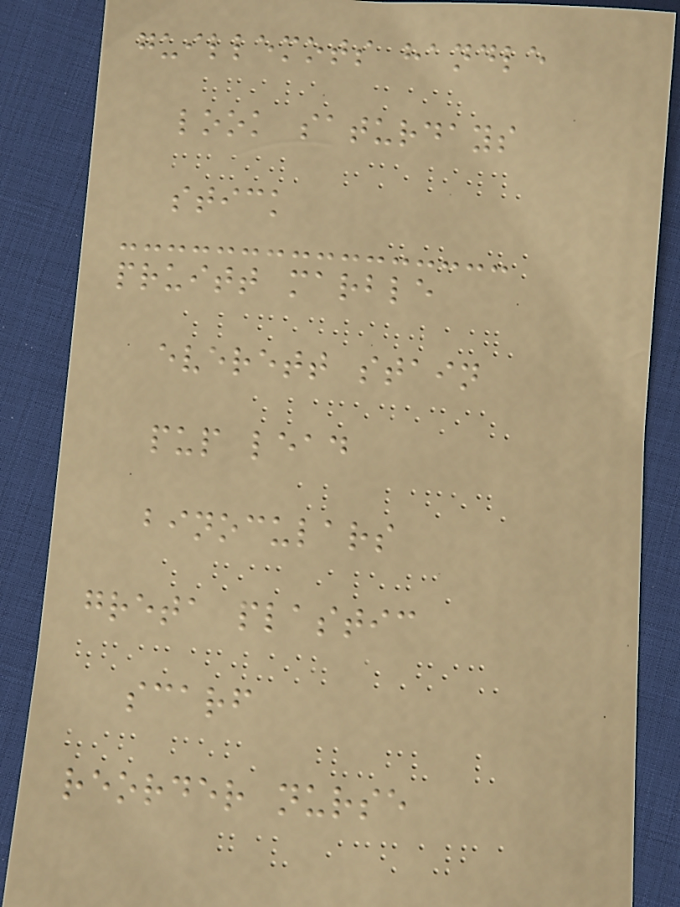guillemots handle
look saturdays
stick
pruitt marble
everett stain
pup lead
binoculars
greta plastic
scarf
reorder nurse
